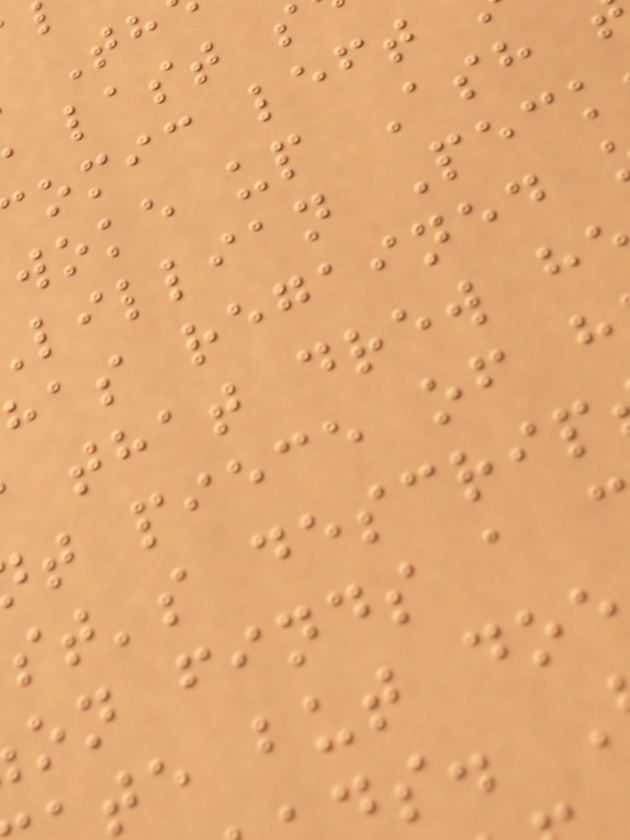last s
omic left
woke up Ash
lillian Peck
has regained
that drew h
t piece of h
st's descrip
on finds a
te but doe
